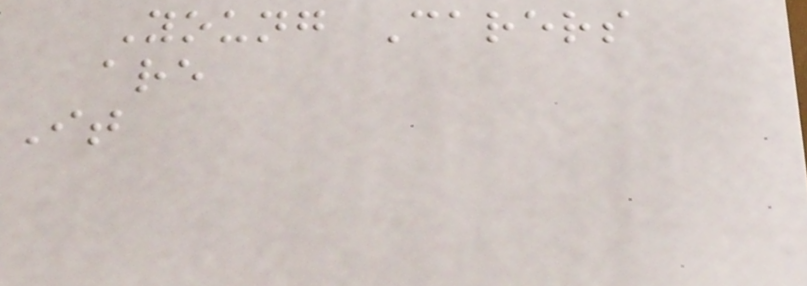Young Carers
are
It
